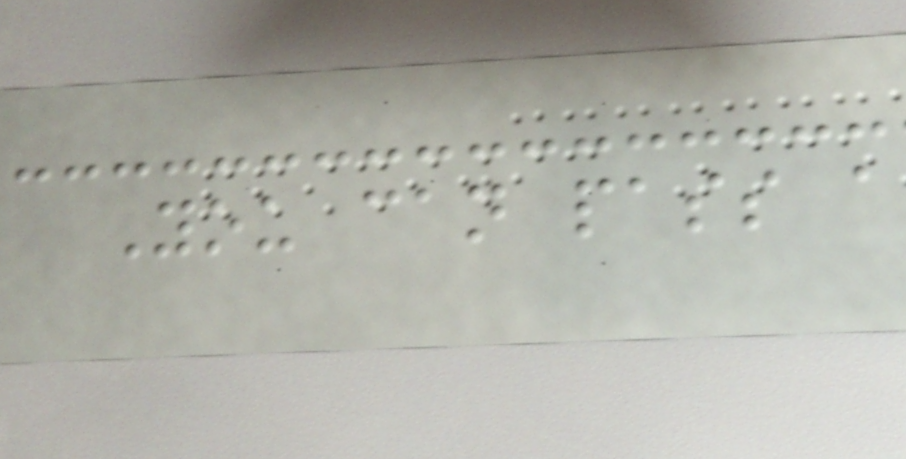You can pass a
